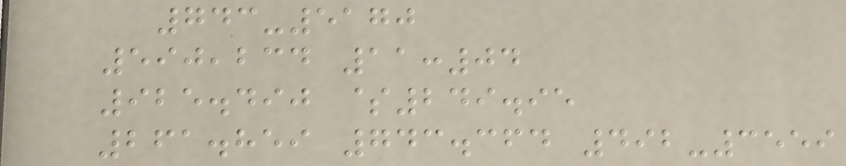743-5170
590,234 11:04
925.490 $249.95
261.859 743.364 492-3559
